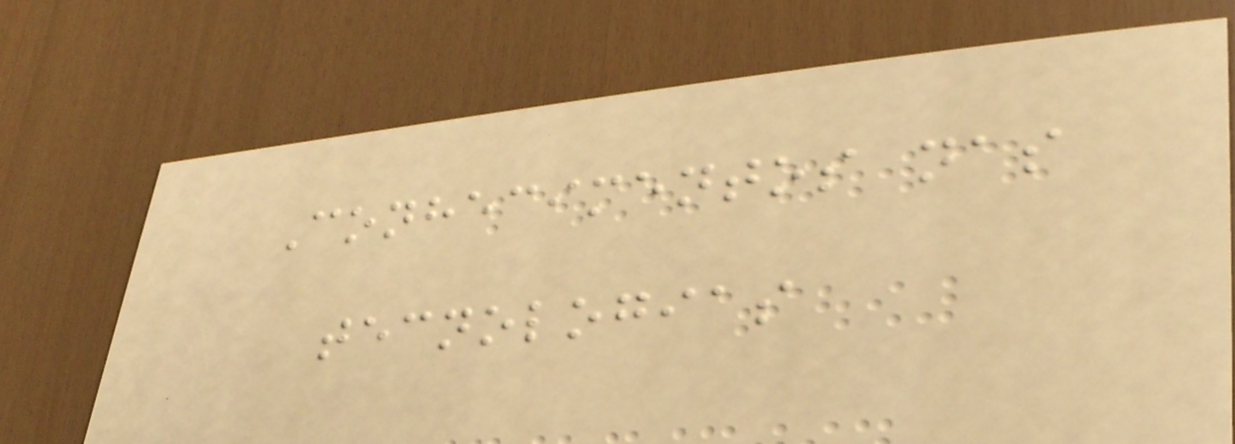Conhecimentos nas
tecnologias
